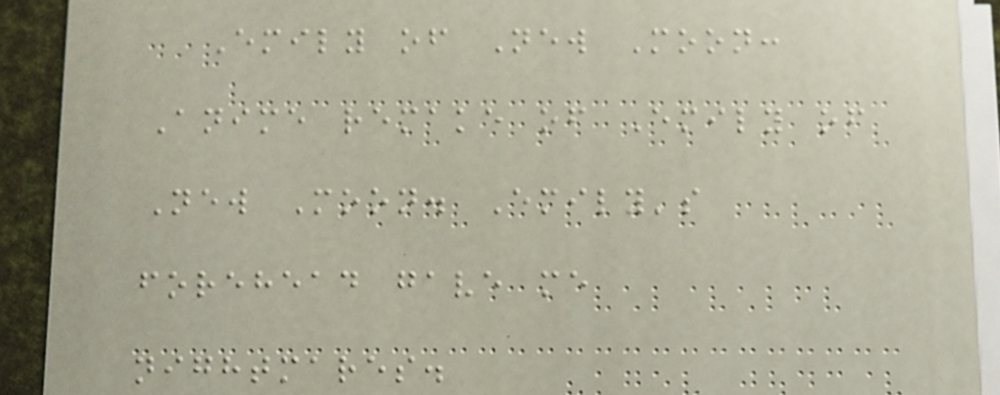Emily of New Moon:
Anime remake of Emily of
New Moon. Emily's
forehead gave me
nightmares.
